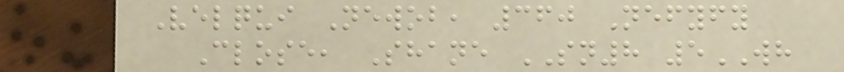Velqui Newob, 360 Nefyfy
Close, Shane SN8 5WH
